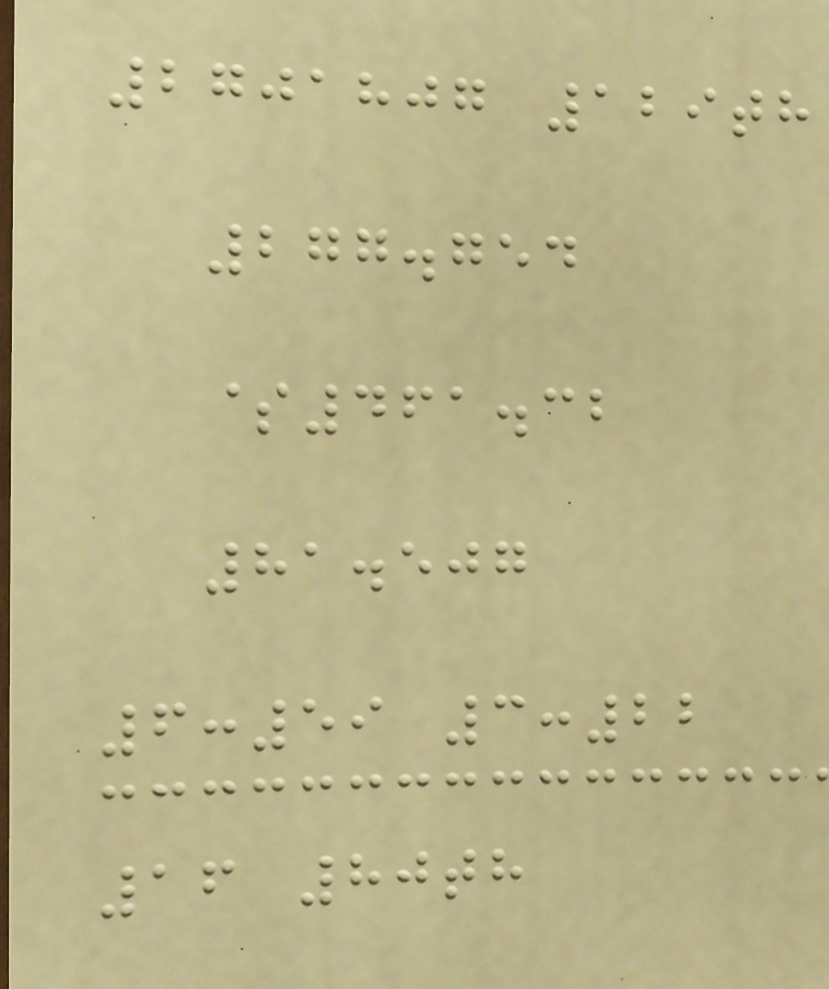2701807 129th
277.754
$461.32
81.507
6:59 3:22
16 80th
